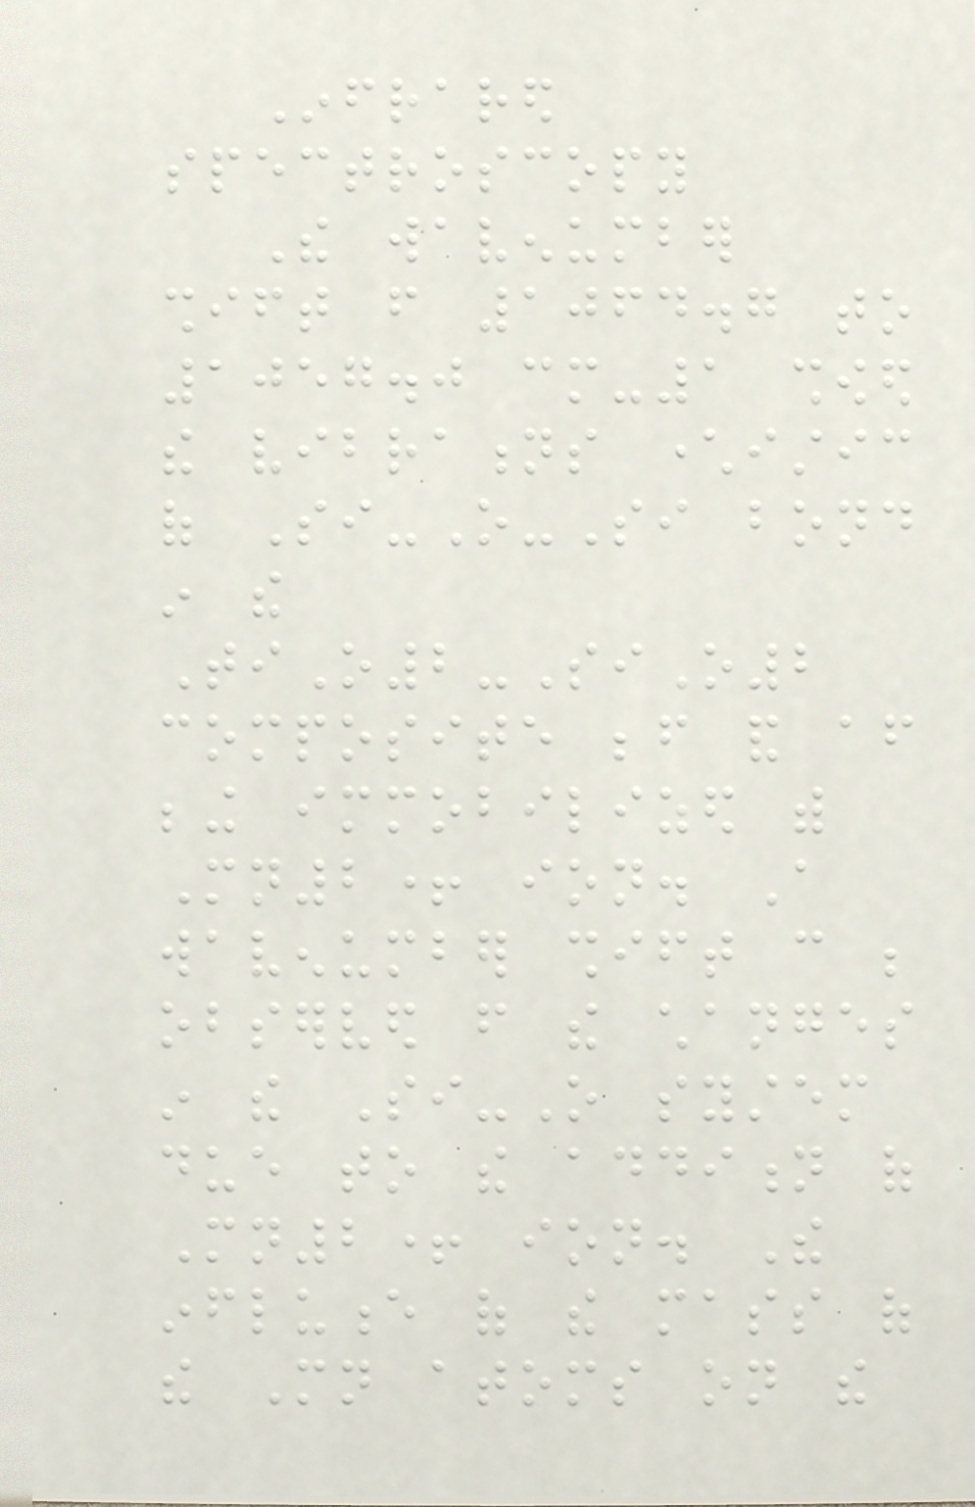Infrared
spectroscopy
The wavenumber
shift from 1064.7 to
1057.0 cm-1 showed
the vibrations characteristic
of Si-O-Si bond
in the
TiO2-SiO2
composite before and after
being immobilized with
Mn2+ ion. A
wavenumber shift can be
observed from the changes
in the Si-O system
due to the addition of
Mn2+ ion. The
influence of the mass of
the Mn atoms on the
